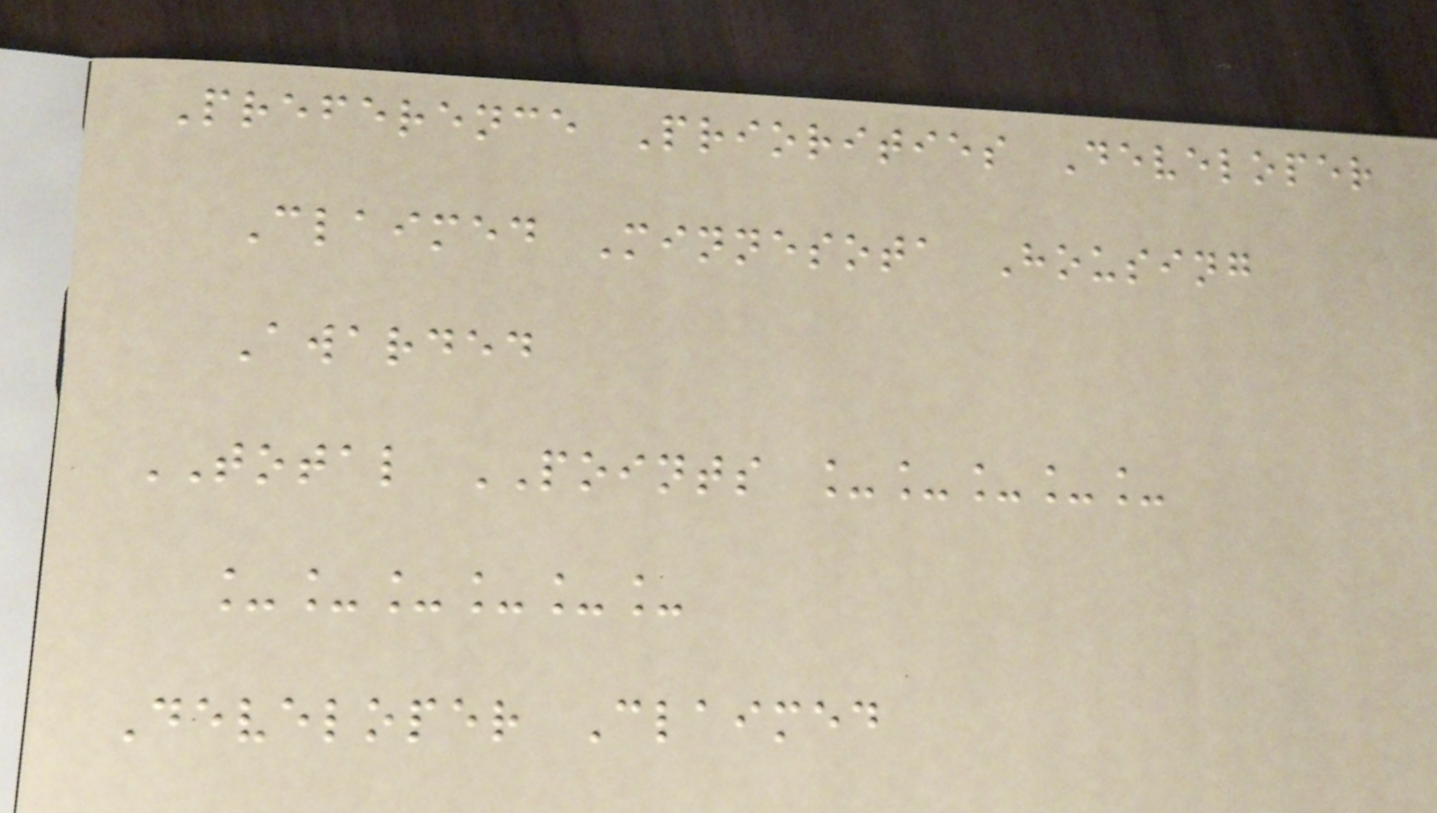Preference Priorities Developer
Claimed Minnesota Housing
Awarded
TOTAL POINTS _____
______
Developer Claimed
